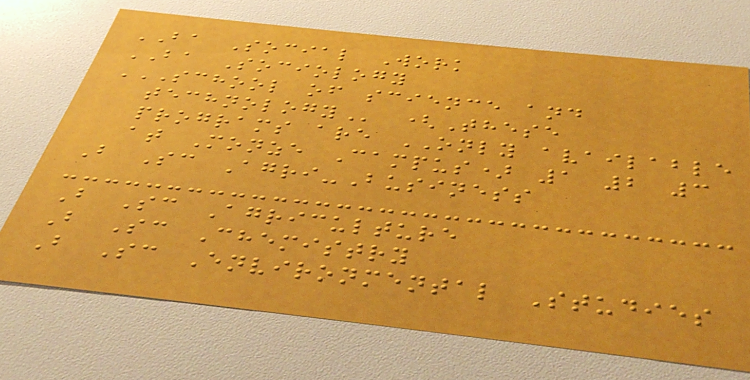BA Social Work
BA Sociology
SCHOOL OF SCIENCE AND
TECHNOLOGY (These
programs are ONLY available
at Monze Campus) 1 2 3
B Sc Agri-Business
B Sc Agriculture
B Sc Chemistry
B Sc Environmental Studies
